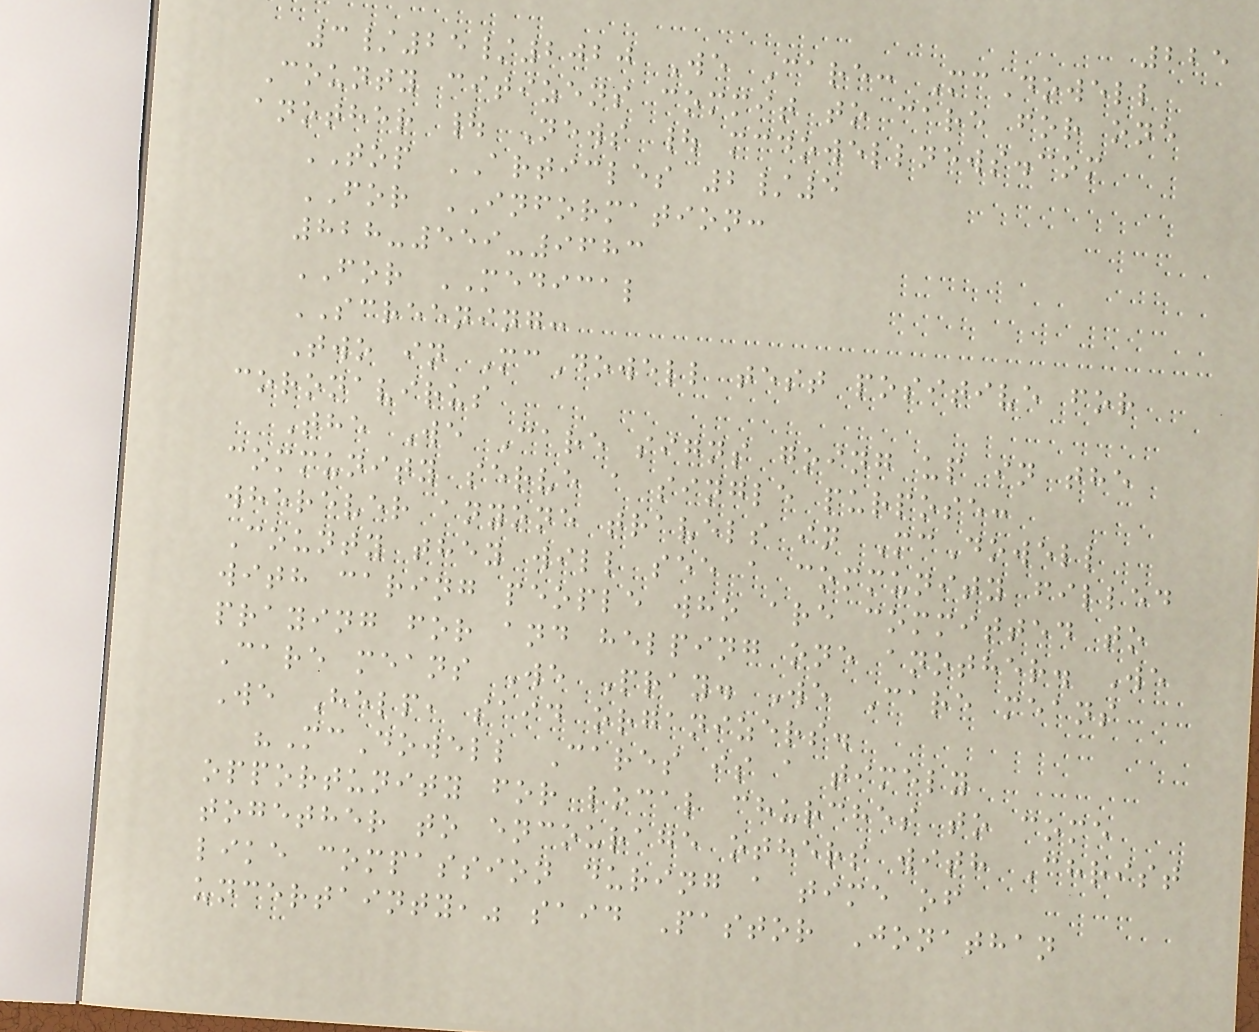225
3/25/2020 We Care: McDowell
County citizens commit to care for one
another | News | mcdowellnews.com
TOP ARTICLES 2/5
FOR INFORMATION:
828-559-9683
FOR MEDICAL
SCREENING:
Two in McDowell test positive for
coronavirus
The We Care signs going up in the
community serve a single purpose:
wherever anyone travels in McDowell
County they will see a community filled
with caring people who are committed to
praying for and helping one another. We
Care means We Pray. We Care means
We Help, said organizers.
"McDowell Cares is a timely
opportunity for local churches to come
together to encourage others with Christ
like compassion during a time of
uncertainty," said Pastor Jonathan
